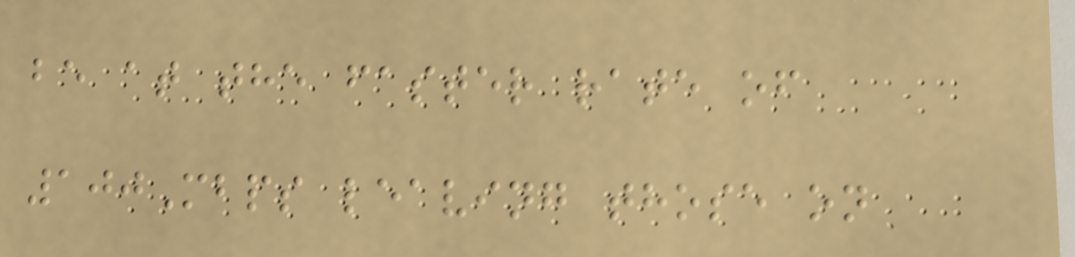be at the faster rate of
100Mbps leaving those on
